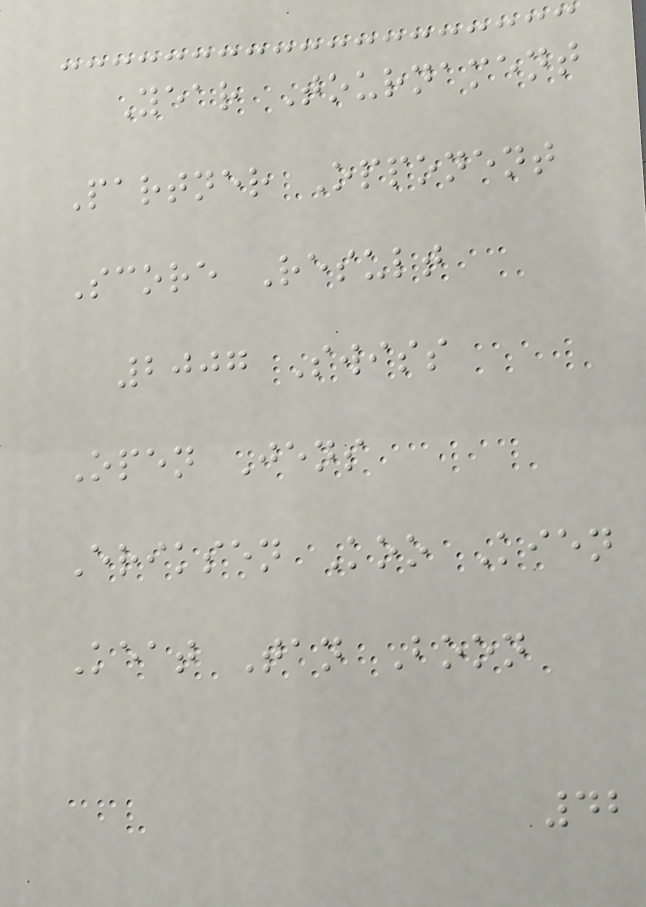Year Tournament
Partner Opponent
Score Result
2007 Swiss
Open Jens
Eriksen Koo Kien
Keat Tan Boon
42
